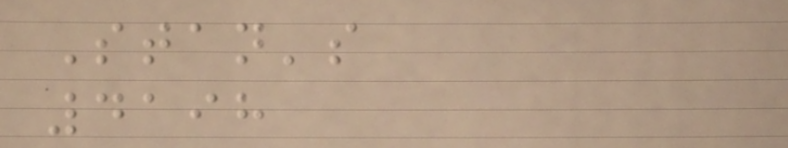Stan's
4198
